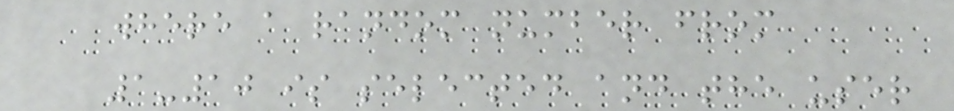where a random number from
1-10 is selected and the user
